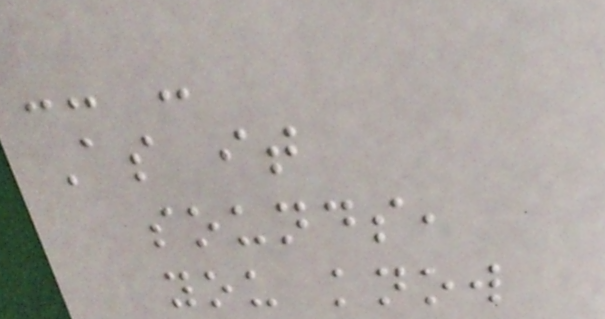-- -
As it
sounds,
you know
